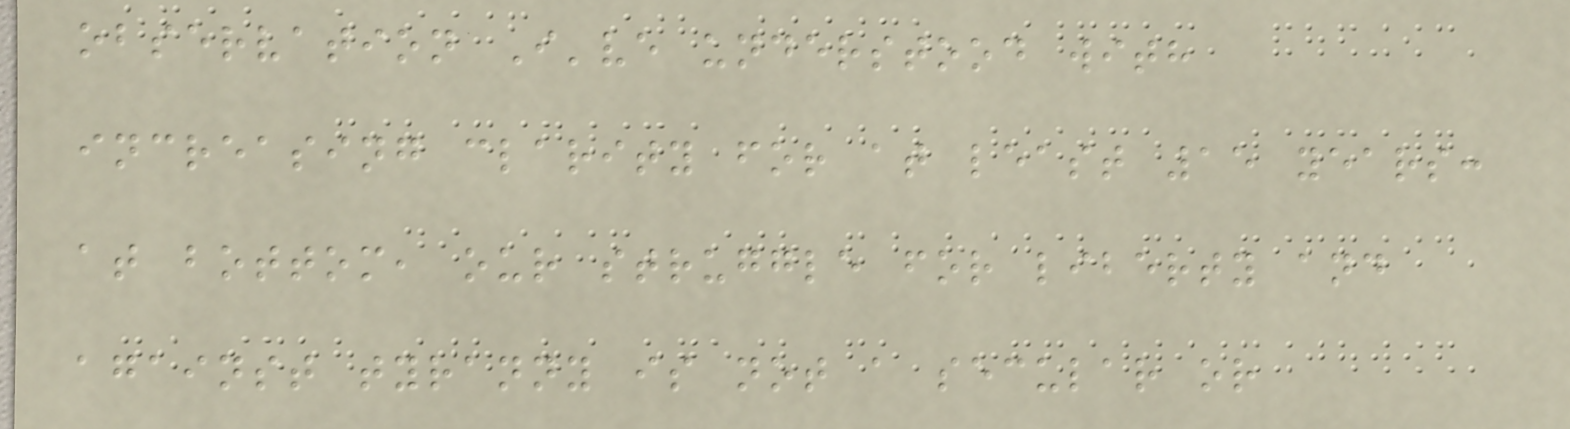observation I've understood with
increasing clarity for at least 15 years:
at bottom, our struggle for liberty and
against tyranny is not a secular or
